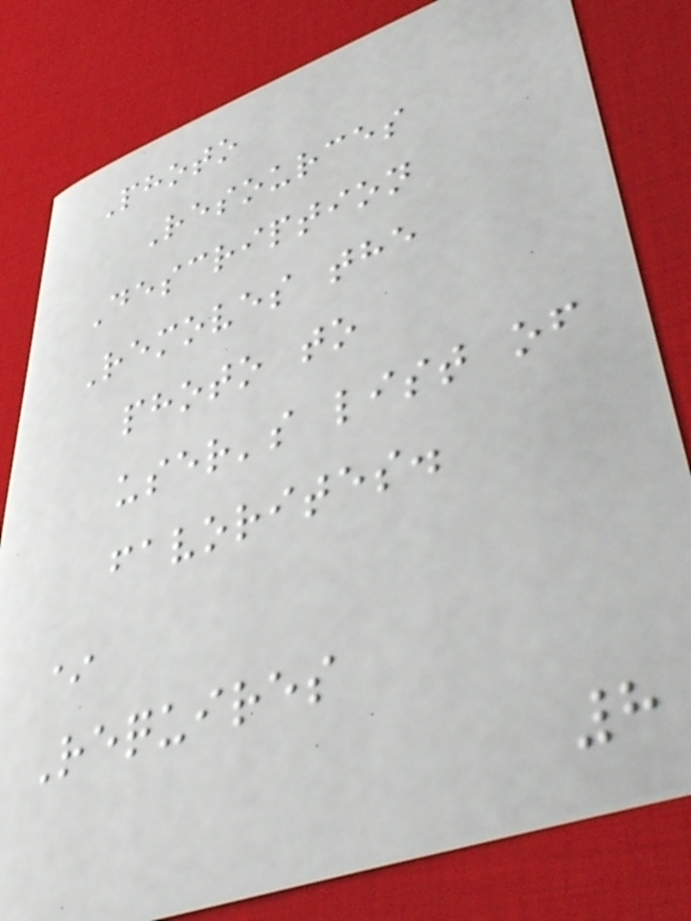Photo
Resources
Description
Removes the
photo to
user's list of
favorites.
*
Requires
8
